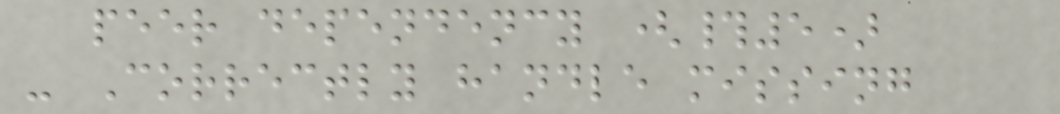peer dependency (#5)
- Correctly handle missing
